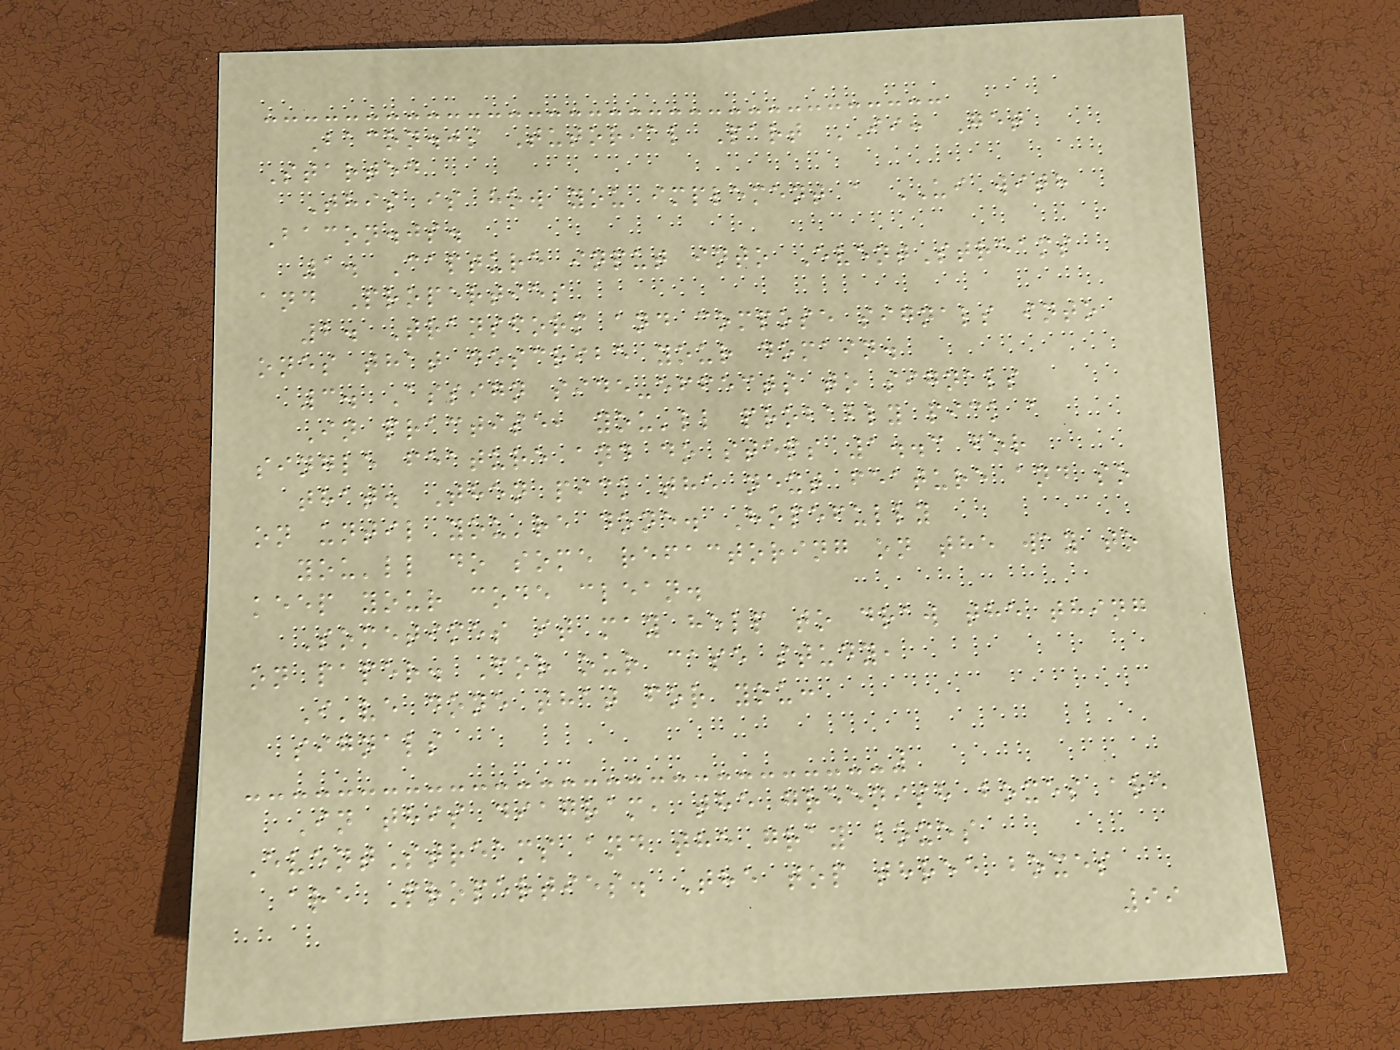Bacon.js Tutorial Part II: Get
Started
This is how you implement a UI with
Bacon.js.
1. Capture input into EventStreams
and Properties
2. Transform and compose signals into
ones that describe your domain.
3. Assign side-effects to signals
In practise, you'll probably pick a
single feature and do steps 1..3 for
that. Then pick the next feature and so
on until you're done. Hopefully
you'll do some refactoring on the way to
keep your code clean.
Sometimes it may help to draw the thing
on paper. For our case study,
I've done that for you:
signals
In this diagram, the greenish boxes are
EventStreams and the gray boxes
are Properties. The top three boxes
99
